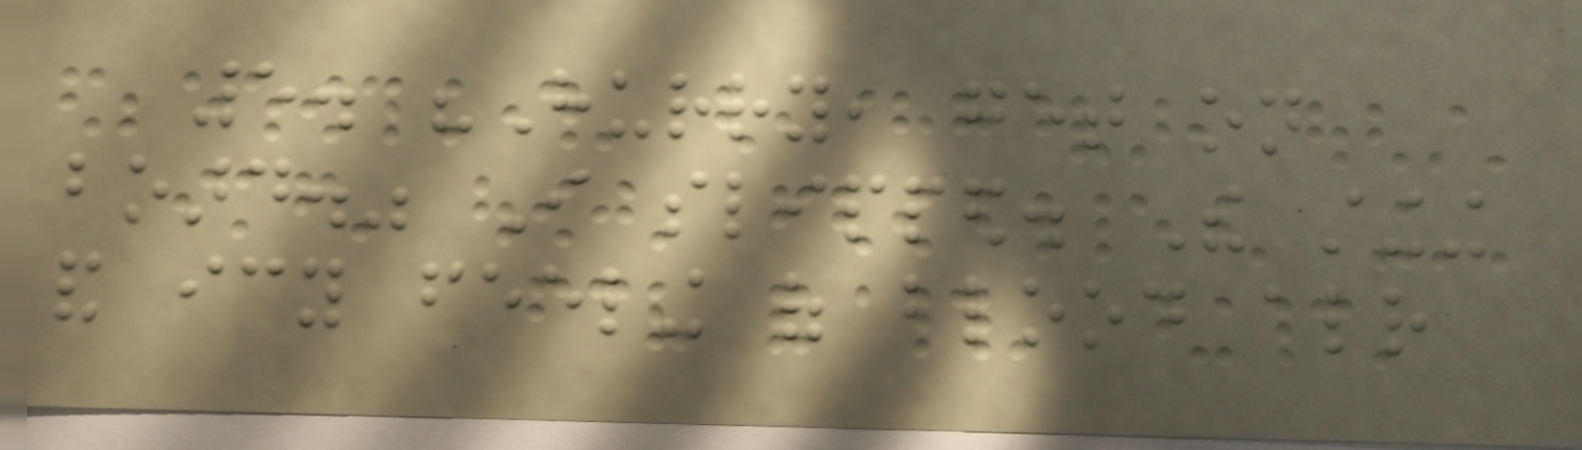5. "Hurry, get on
board." I slipped. The stinging
and icy feeling of blood already
